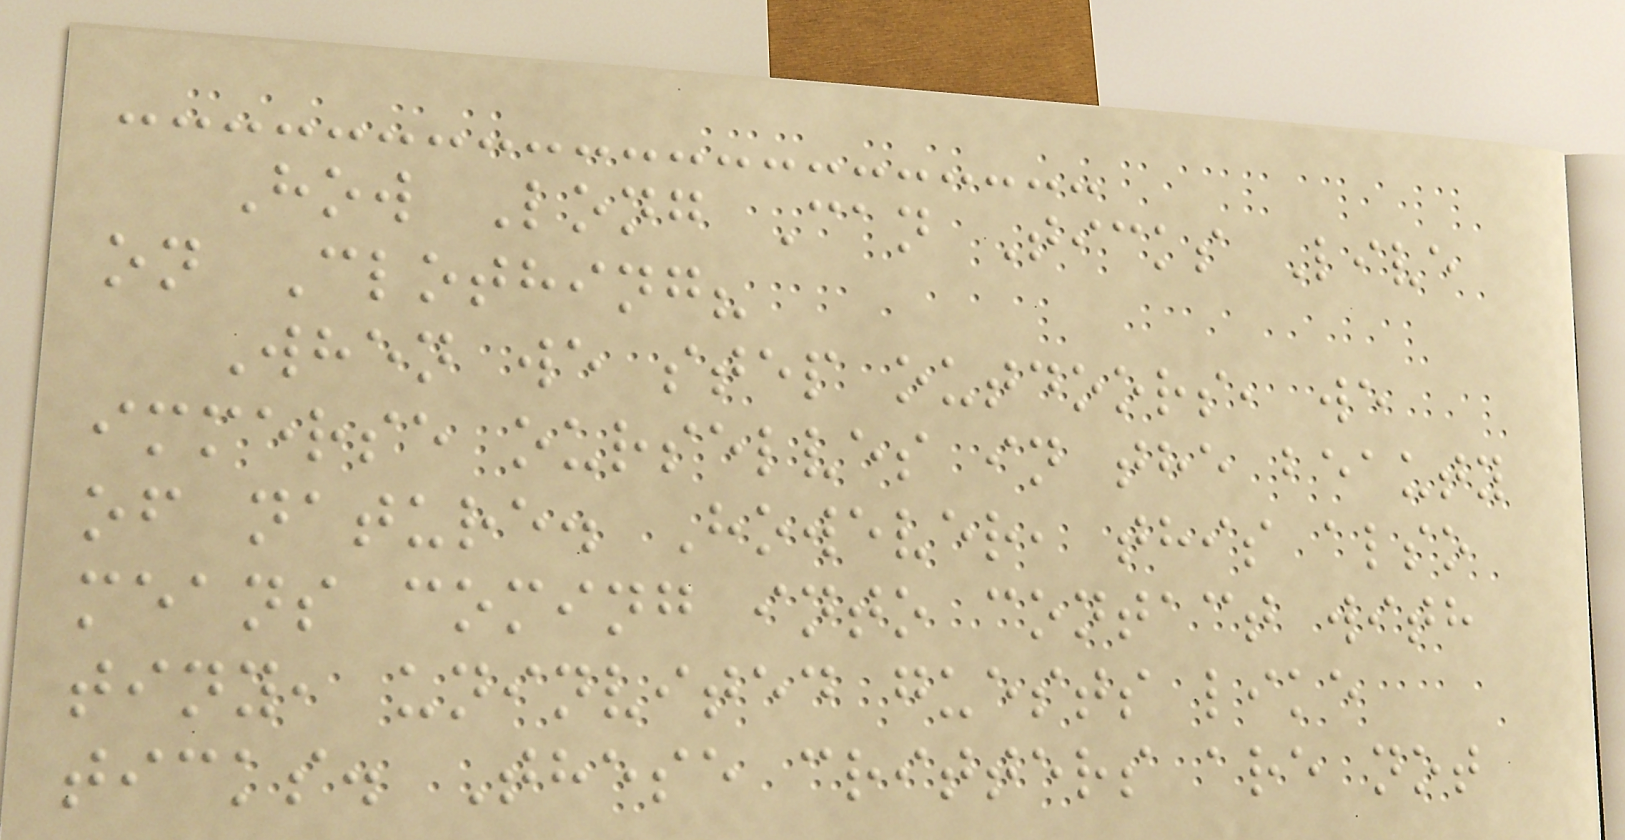How Long Can Ticks Live
on Clothing?
When we step outdoors, we
immerse ourselves in the beauty
of nature. However, this also
means coming into contact with
tiny, uninvited guests like
ticks. These critters are not
